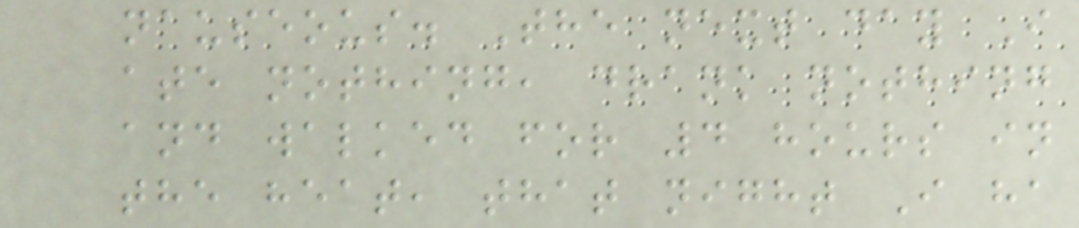nauseous. The next day I
ate nothing, drank nothing
and walked for 4 hours in
the heat, that night I ha
